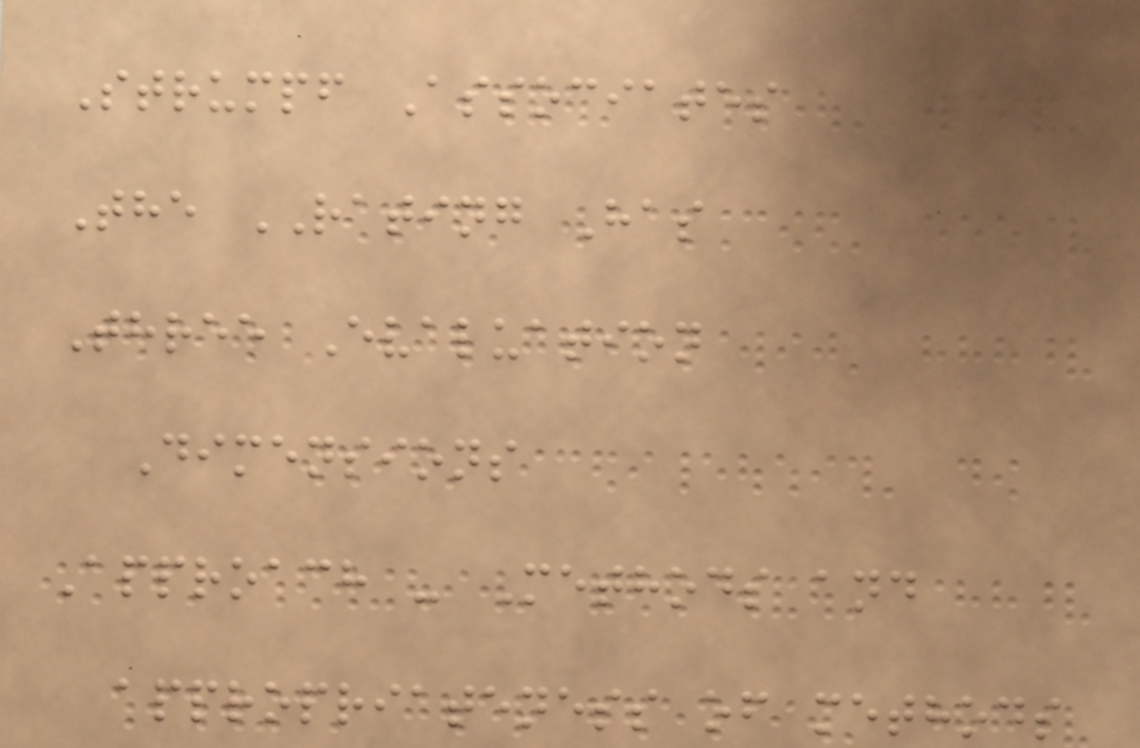Strumpf Associates
The RATING Has
Three Evaluation
Dimensions
Approach - Methods and
appropriateness of methods
